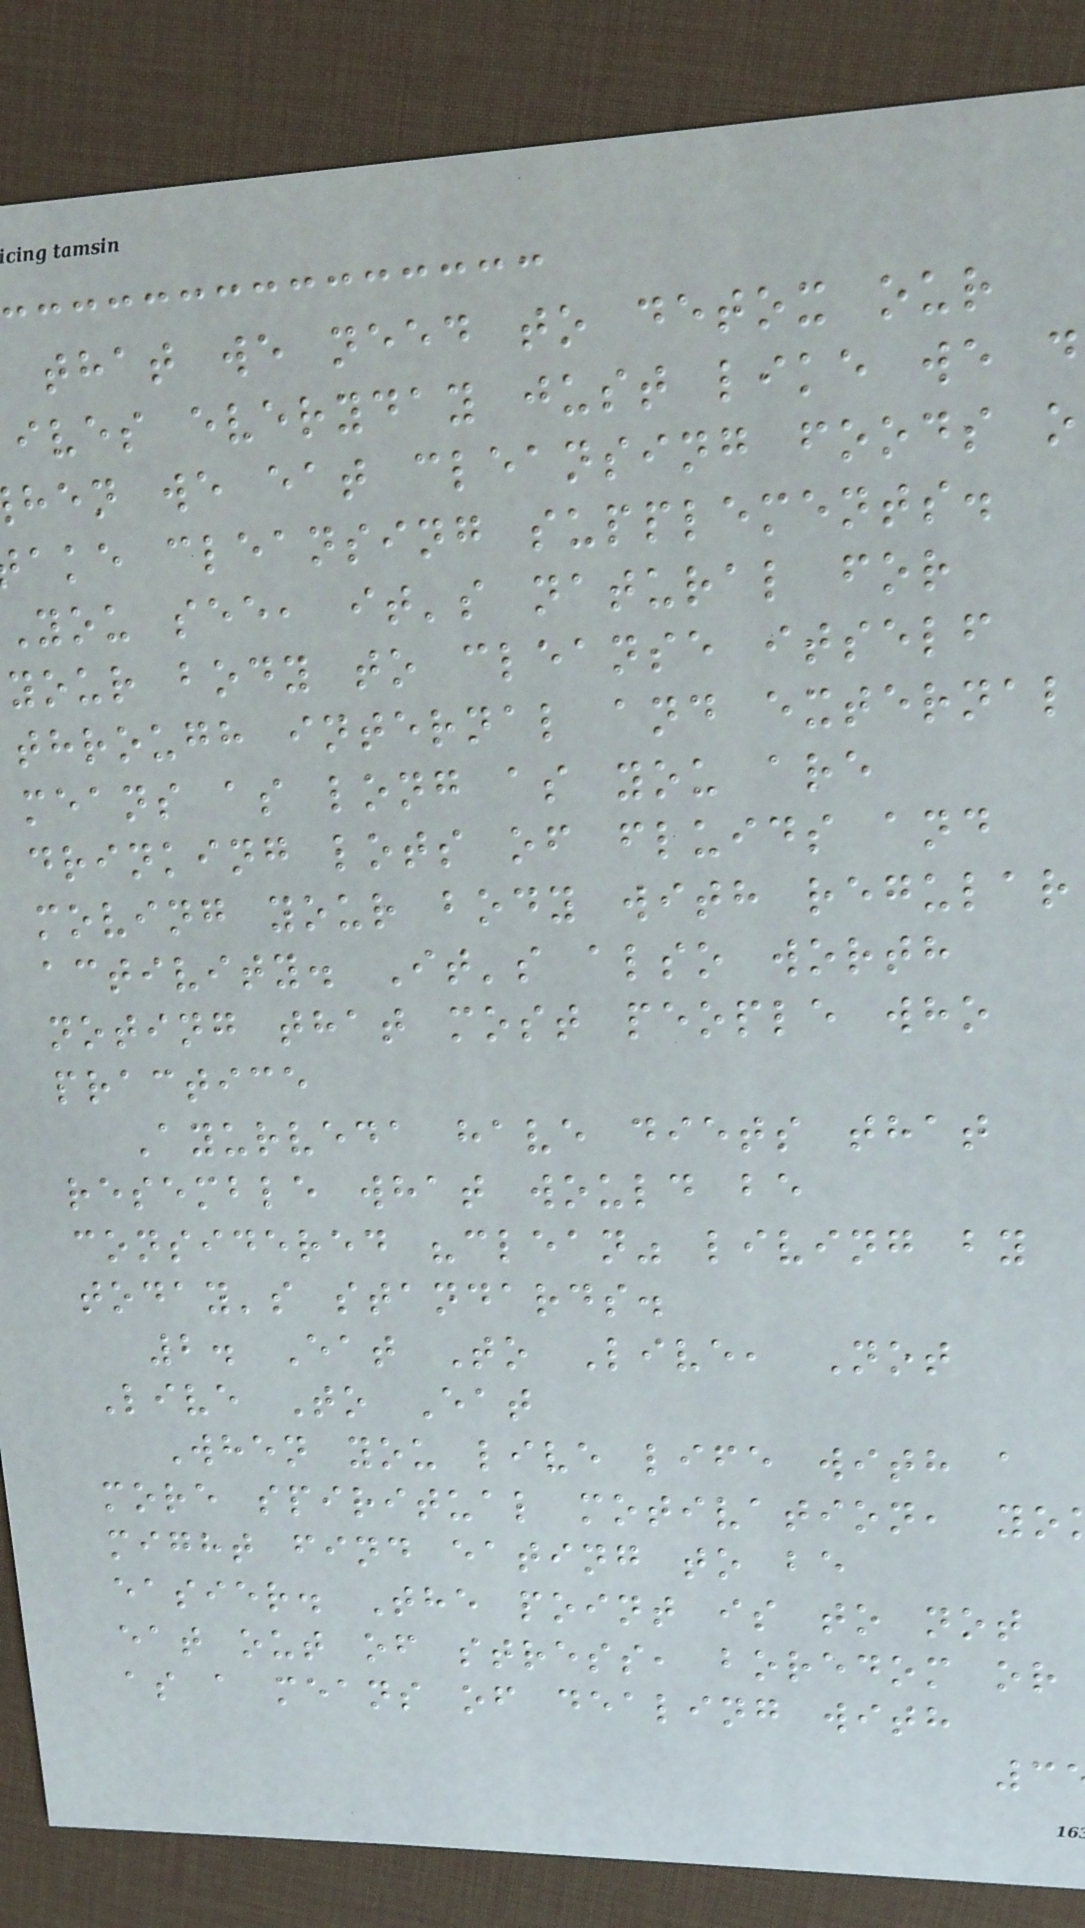that we need to detox our
ives everyday just like we d
hen we eat cleansing foods o
ake cleansing supplements.
You see, it's natural for
your body to cleanse itself
through internal and external
means as long as you are
drinking lots of fluids and
moving your body with regular
activity. It's also worth
noting that most people who
practice
Ayurveda have diets that
resemble what would be
considered "clean" living by
today's standards.
2. Eat To Live, Not
Live To Eat
When you live life with a
more spiritual motivation, yo
might find eating to be
easier. The point is to not
eat out of stress, boredom or
as a means of dealing with
